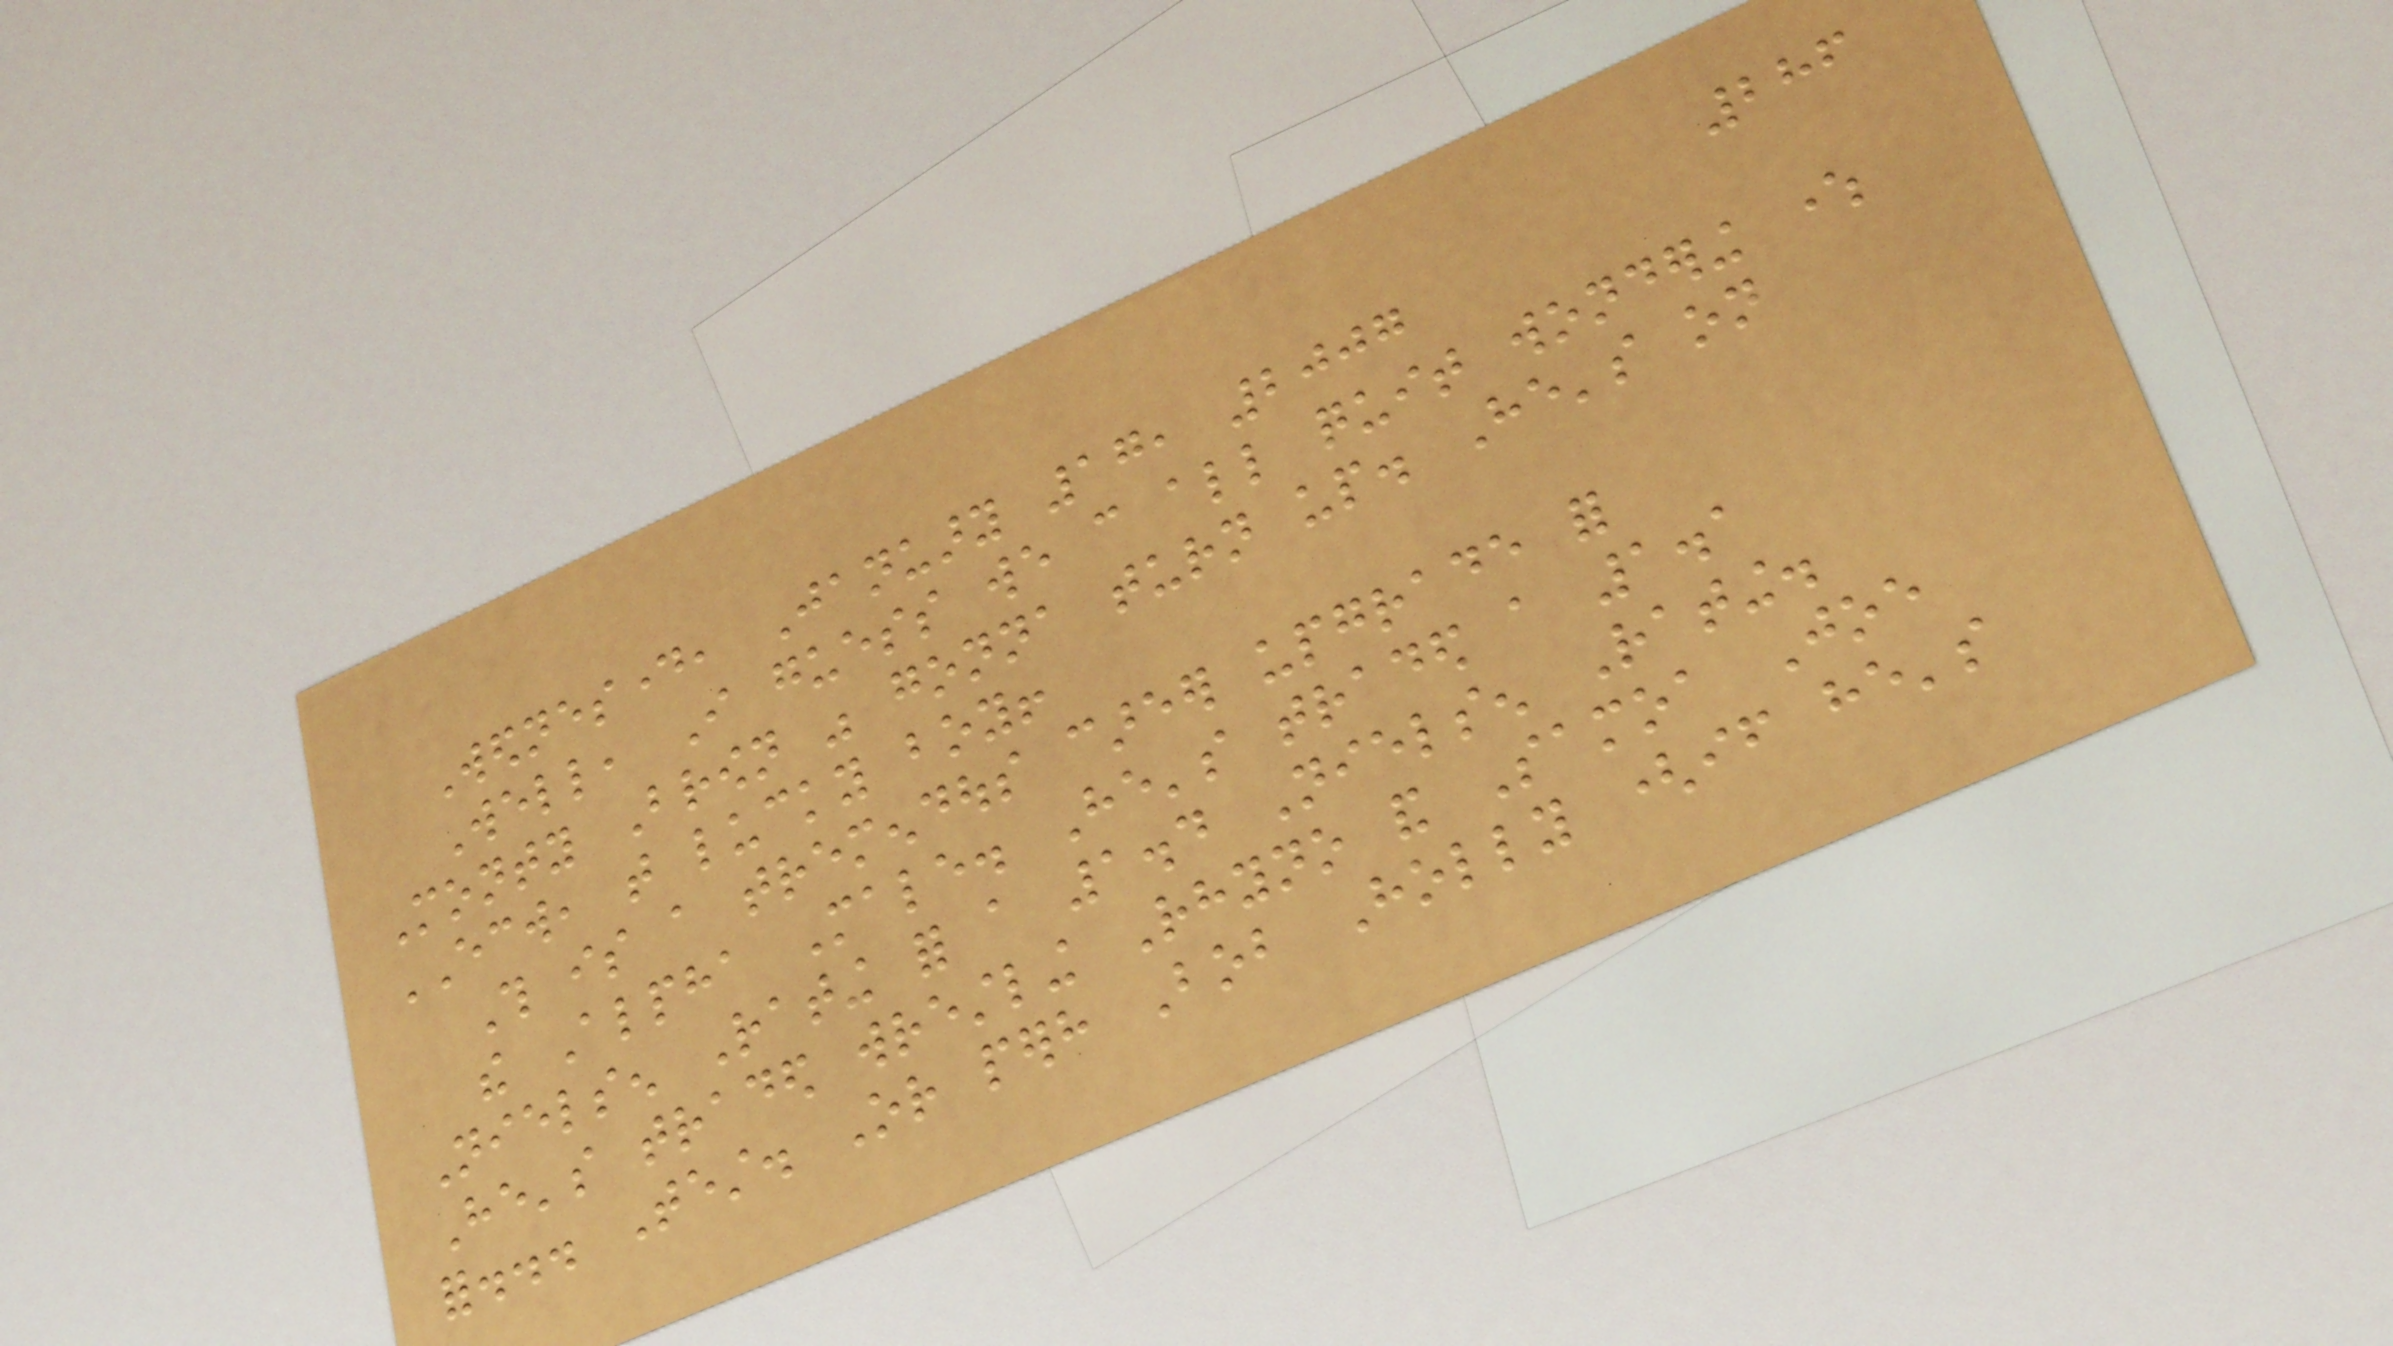286
Wednesday, January 17, 2007
Well, I guess we can all quit wondering where
Monty Brown was gonna turn up. He's on
ECW, that lucky boy!
This is a tremendous career upgrade for
the Alpha Male. He's traded a 1.1
Nielsen Rating for a 1.4 Nielsen Rating.
He's traded wrestling Rhyno and Samoa Joe
for... Test. Or perhaps Bob Holly (if he's
